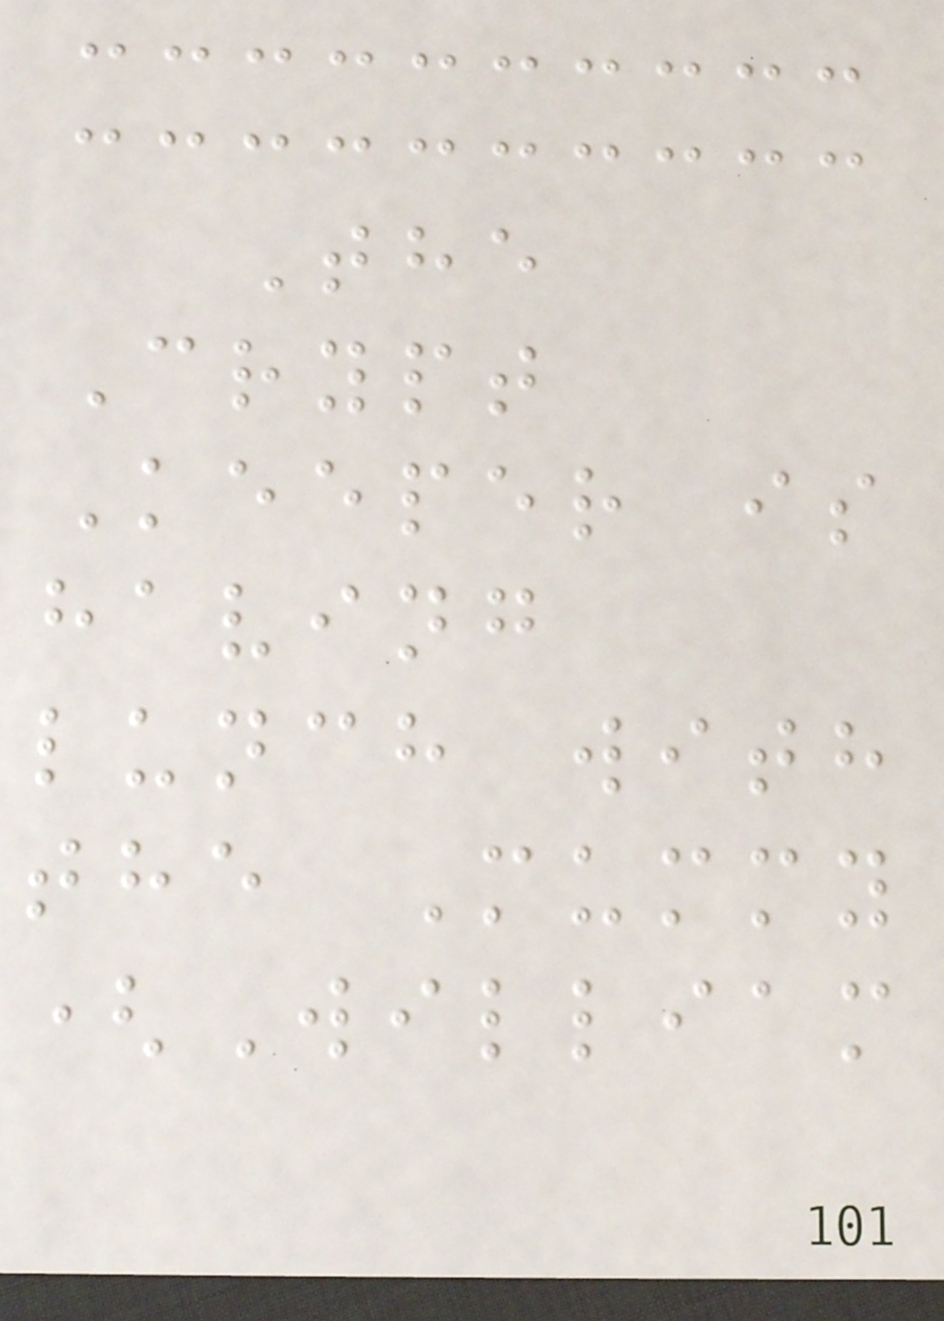The
Crypt
Keeper is
having
lunch with
the Mummy
(William
